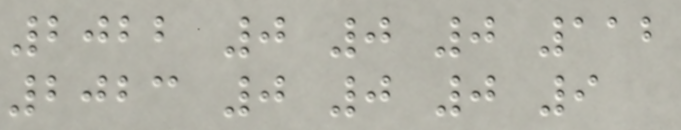2022 0 0 0 112
2023 0 0 0 9
